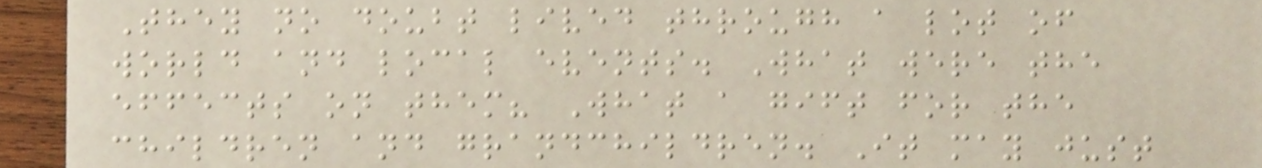They no doubt lived through a lot of
world and local events. What were the
effects on them? What a gift for the
children and grandchildren. It may just
